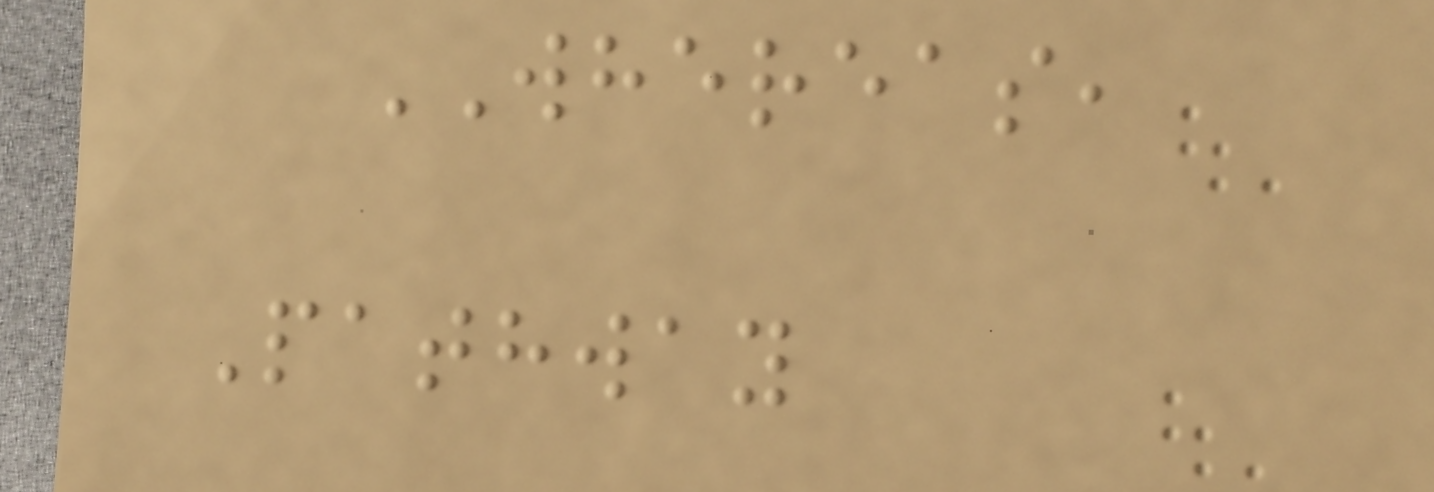WHEREAS,
Pathway
